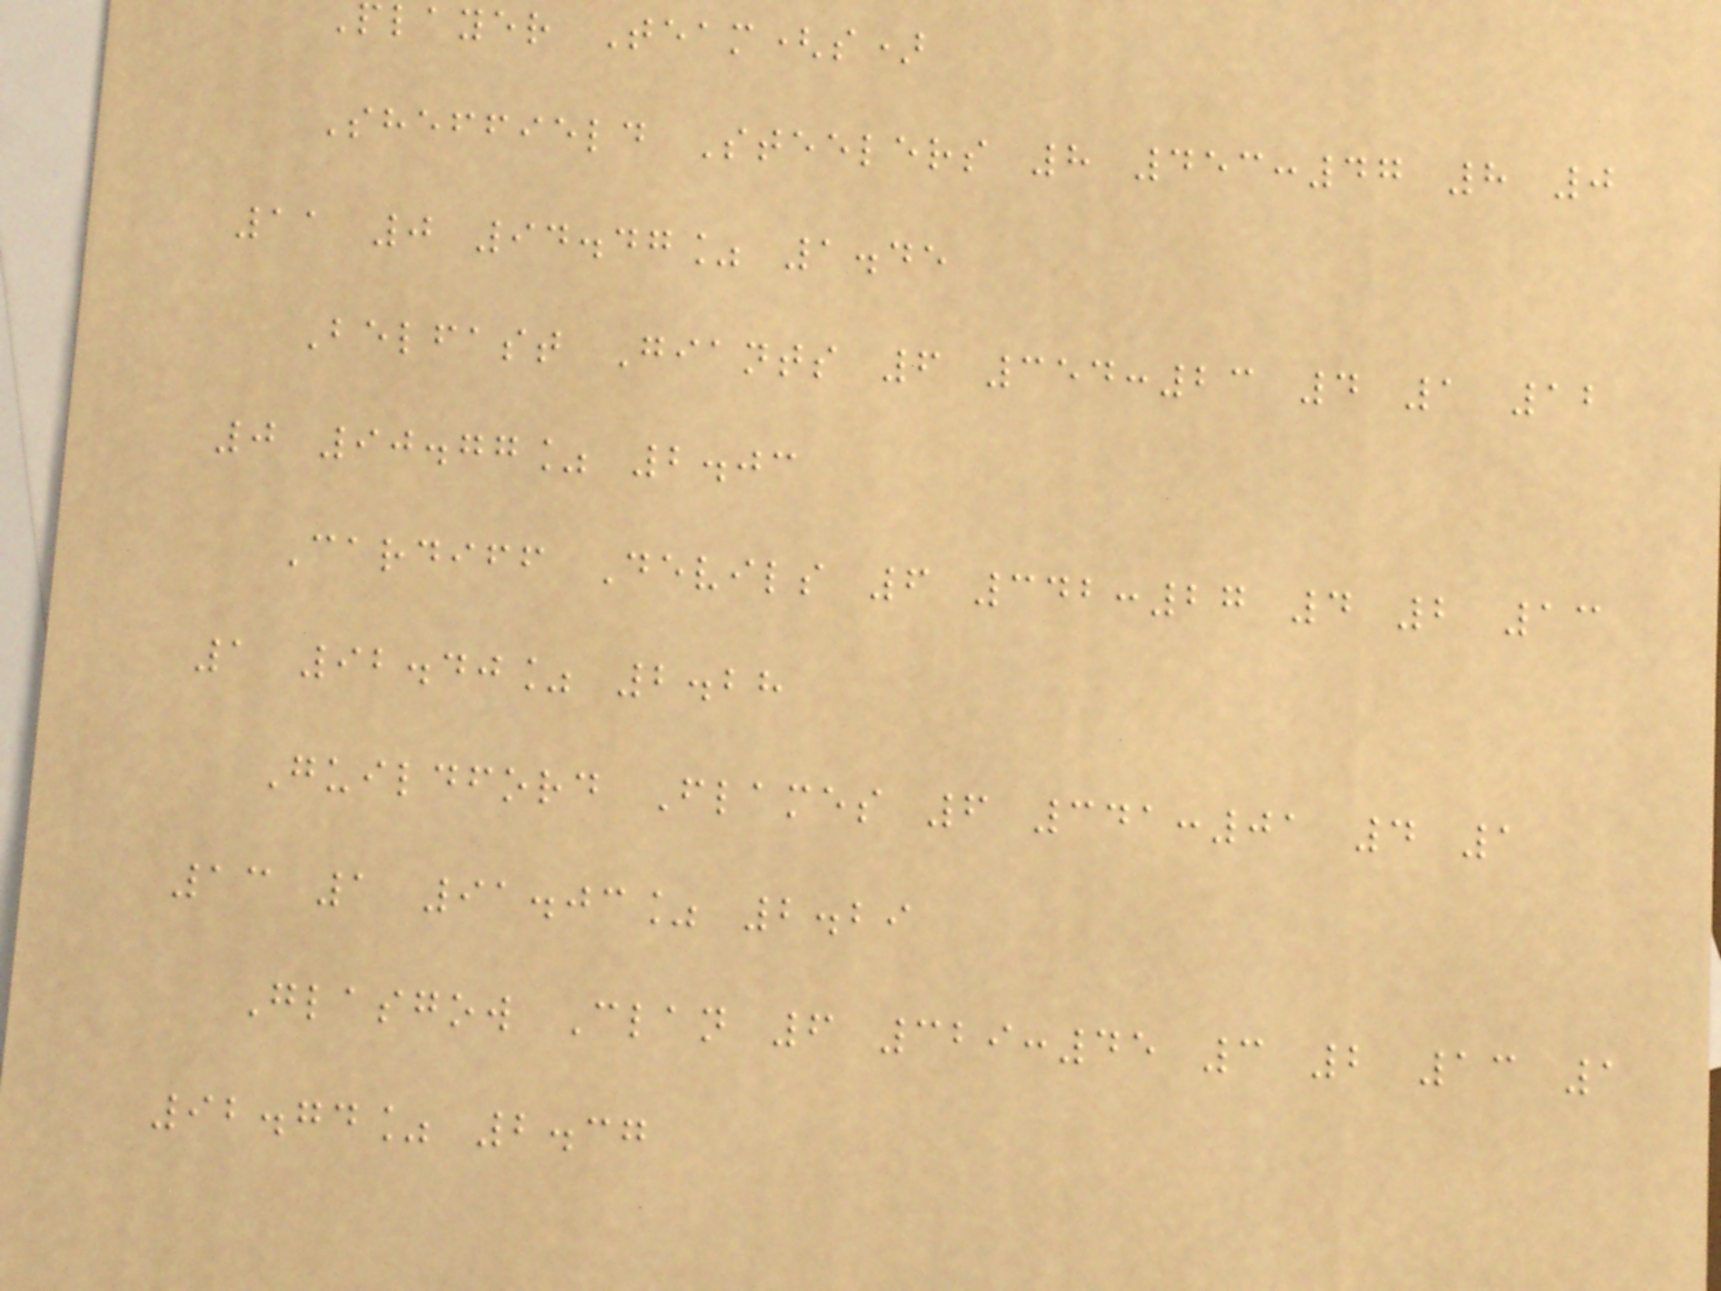player Team(s)
Sheffield Steelers 8 453:47 8 0
11 0 94.47% 1.45
Belfast Giants 6 354:23 4 1 12
0 90.77% 2.03
Cardiff Devils 6 342:27 4 2 13
1 92.40% 2.28
Guildford Flames 6 341:01 4 1
13 1 91.03% 2.29
Glasgow Clan 6 329:45 3 2 13 1
92.74% 2.37
